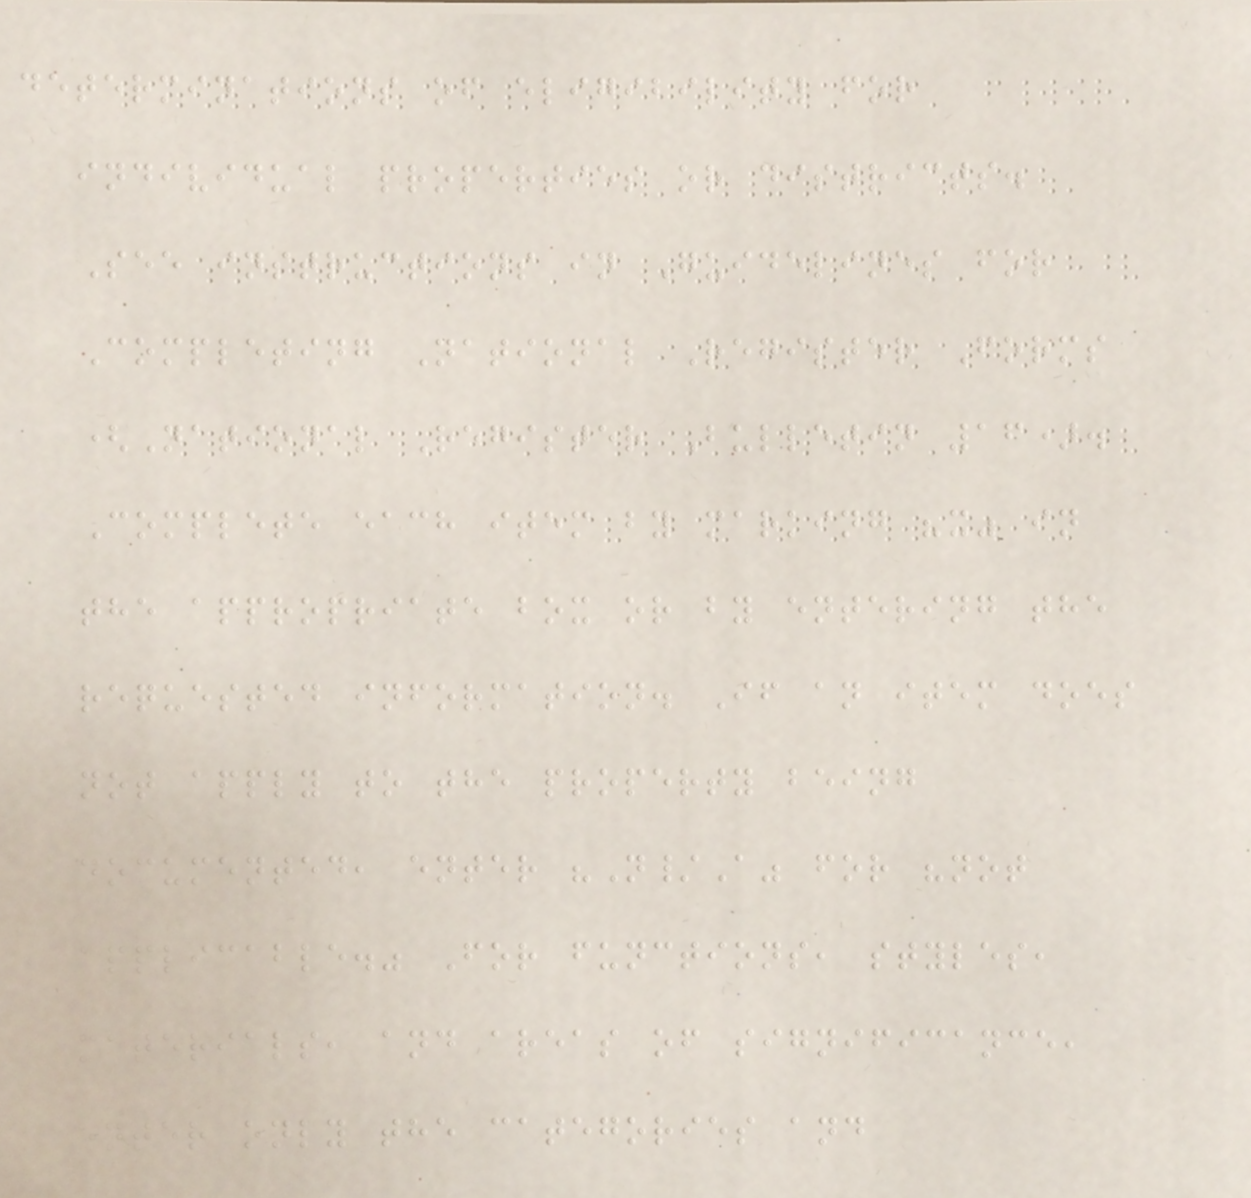determinations of eligibility for
individual properties or districts.
See instructions in Guidelines for
Completing National Register Forms
(National Register Bulletin 16).
Complete each item by marking "x" in
the appropriate box or by entering the
requested information. If an item does
not apply to the property being
documented, enter "N/A" for "not
applicable." For functions, styles,
materials, and areas of significance,
enter only the categories and
